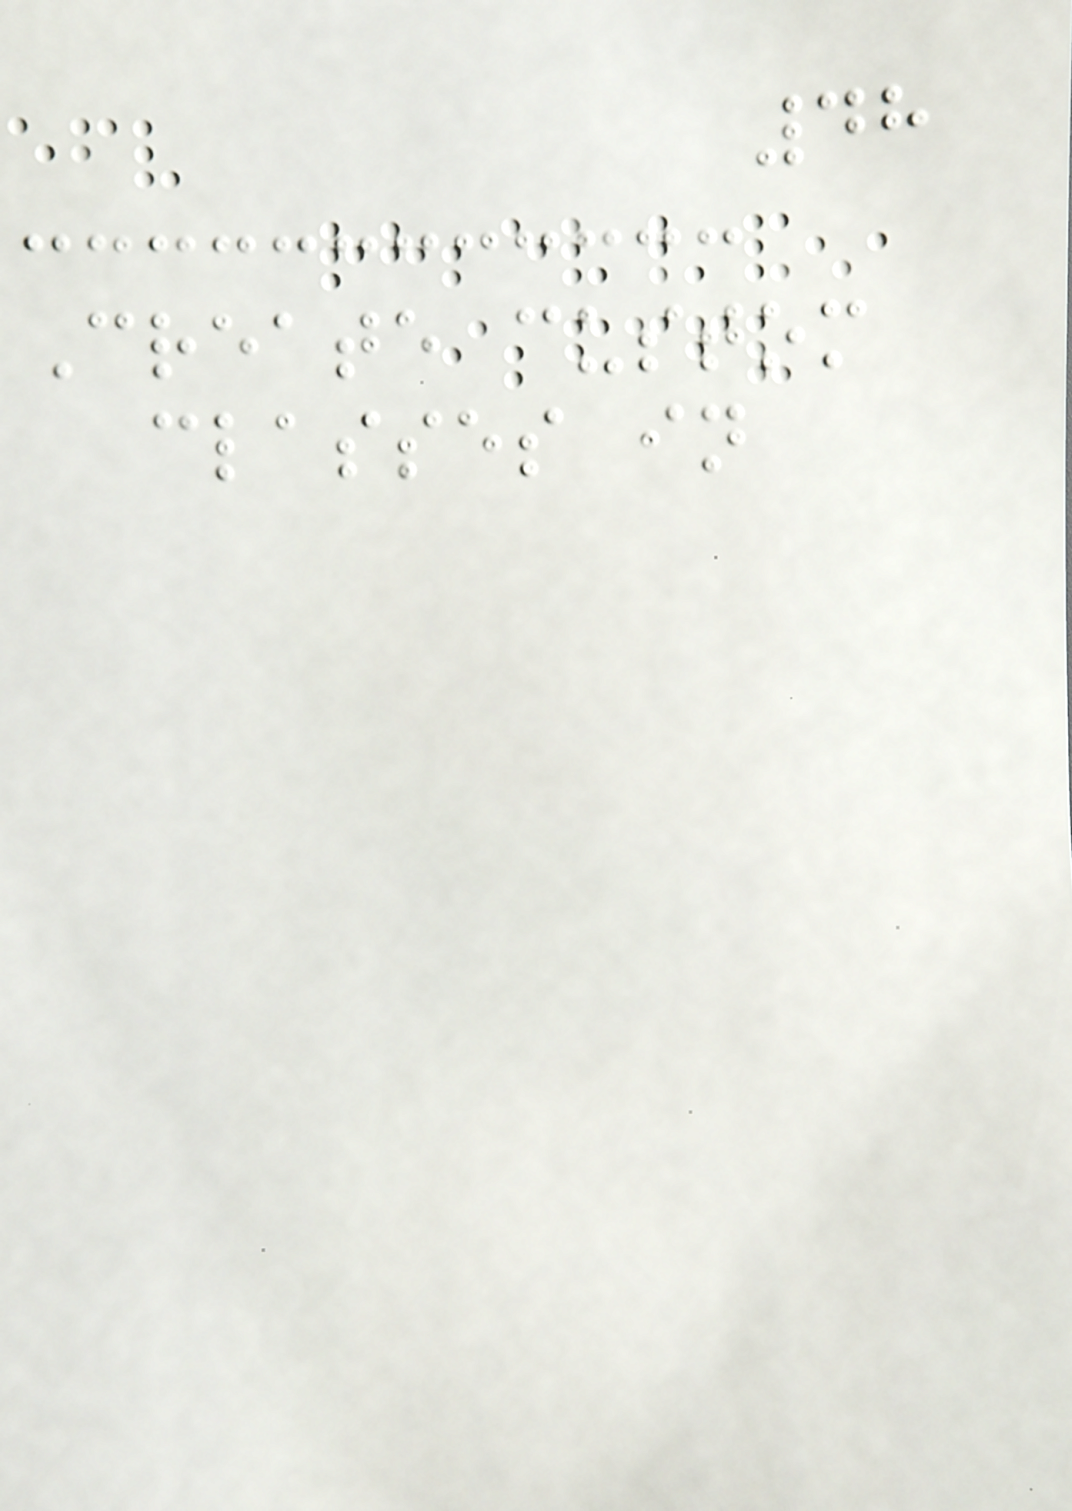48
Create custom
classes in
